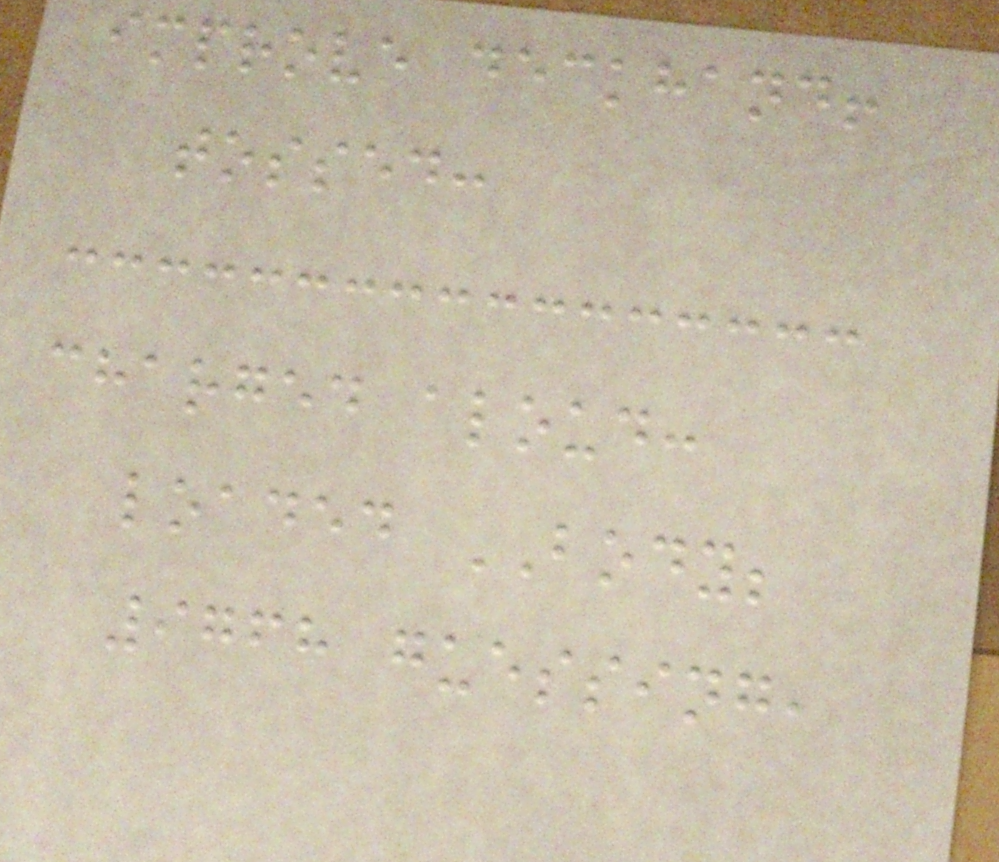improve deckhand!
tossed:
charged aloud:
loaded BODY;
9768 guessing,
